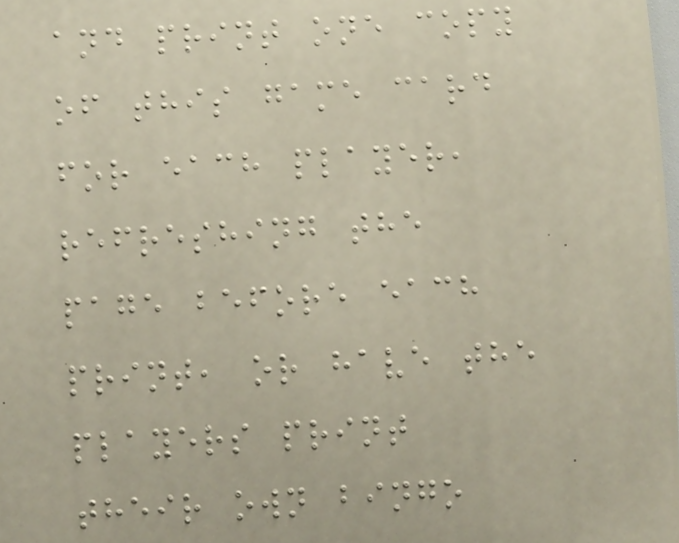and print one copy
of this game card
for each player,
refreshing the
page before each
print, or have the
players print
their own bingo
